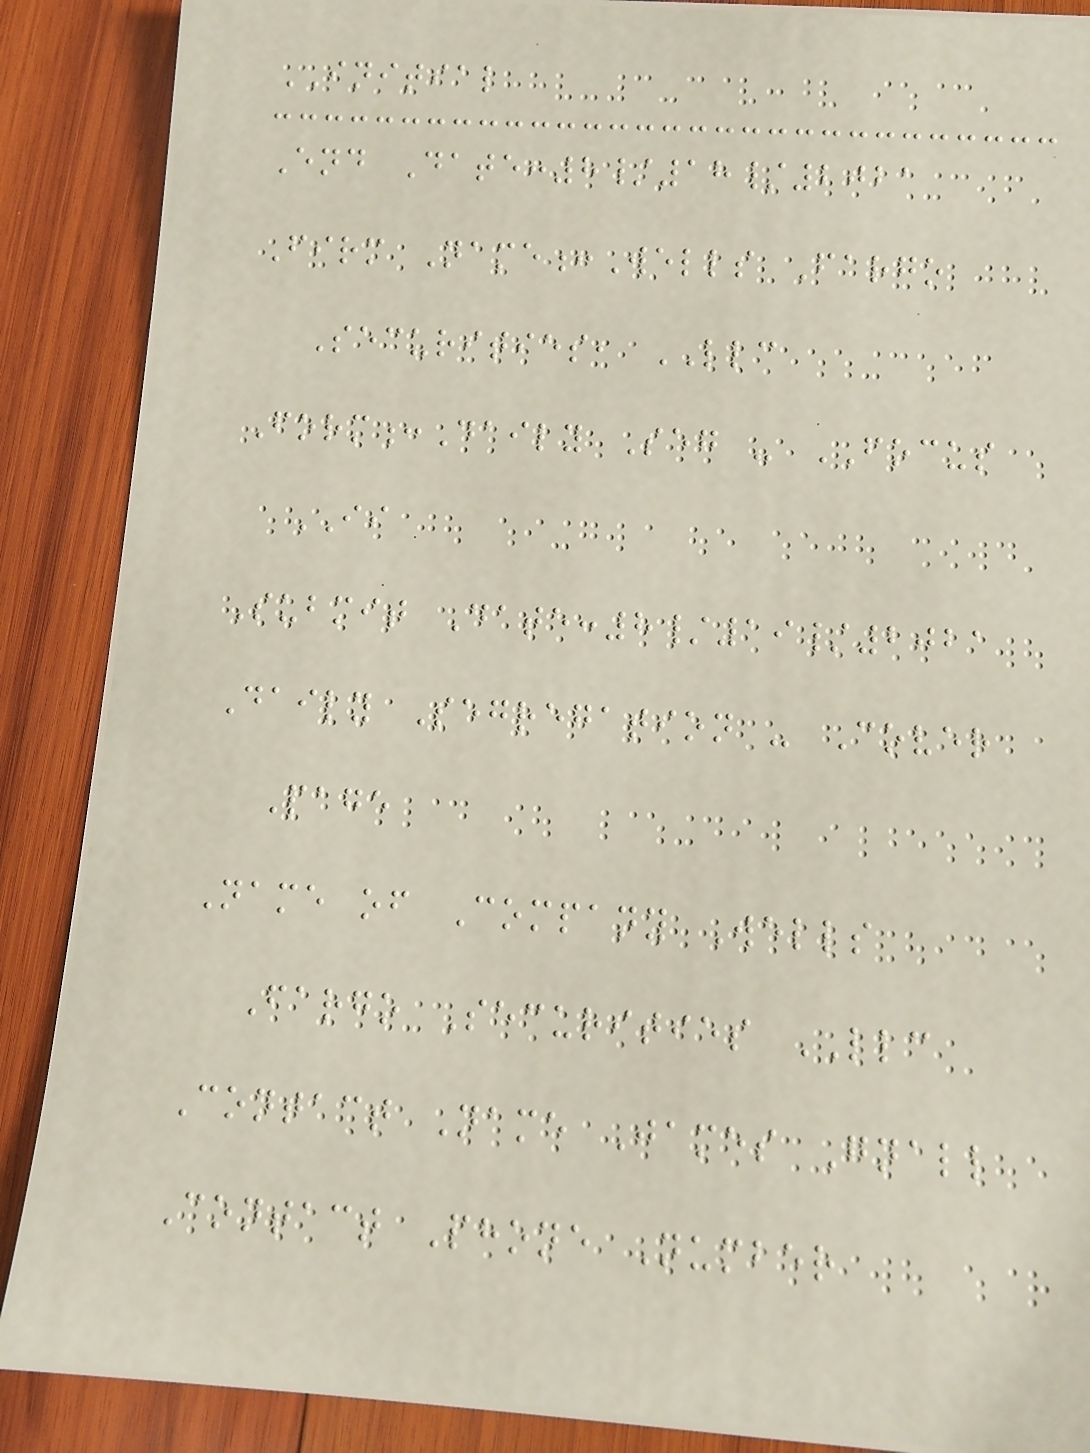INITIAL
End Date:8/18/2021
Firm Name:Wells Fargo
Securities, LLC
Form:Daily Seg - FOCUS
II
Submit Date:8/19/2021
Daily Segregation - Cover
Page
Name of Company Wells
Fargo Securities LLC
Contact Name James Gnall
Contact Phone Number
